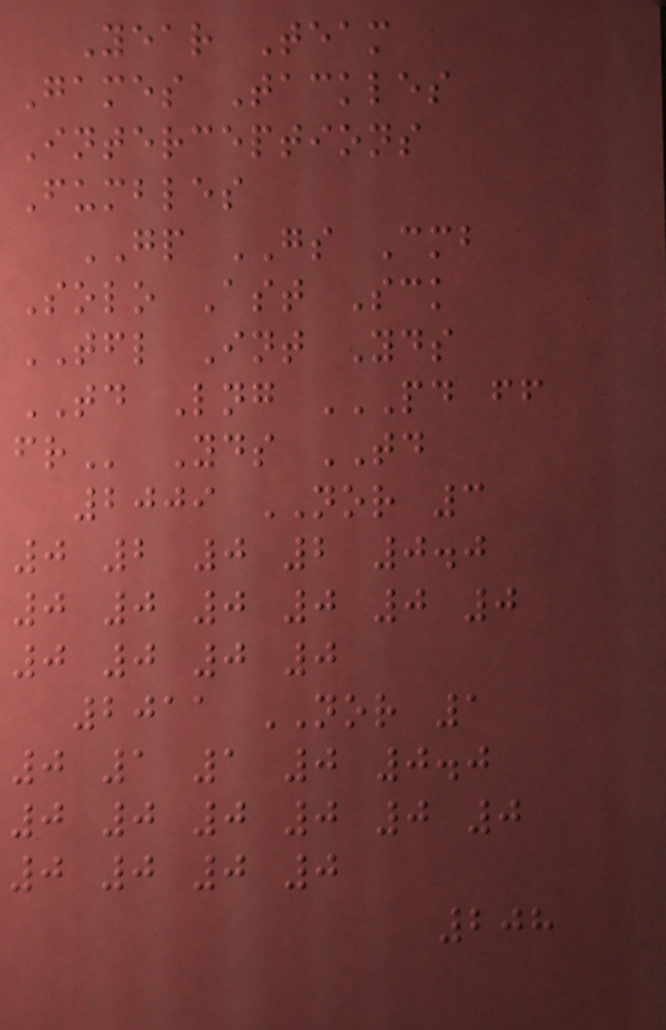Year Team
Games Tackles
Interceptions
Fumbles
GP GS Cmb
Solo Ast Sck
TFL Int Yds
TD Lng PD FF
FR Yds TD
2009 NOR 3
0 2 0 2 0.0
0 0 0 0 0 0
0 0 0 0
2011 NOR 1
0 1 1 0 0.0
0 0 0 0 0 0
0 0 0 0
208
